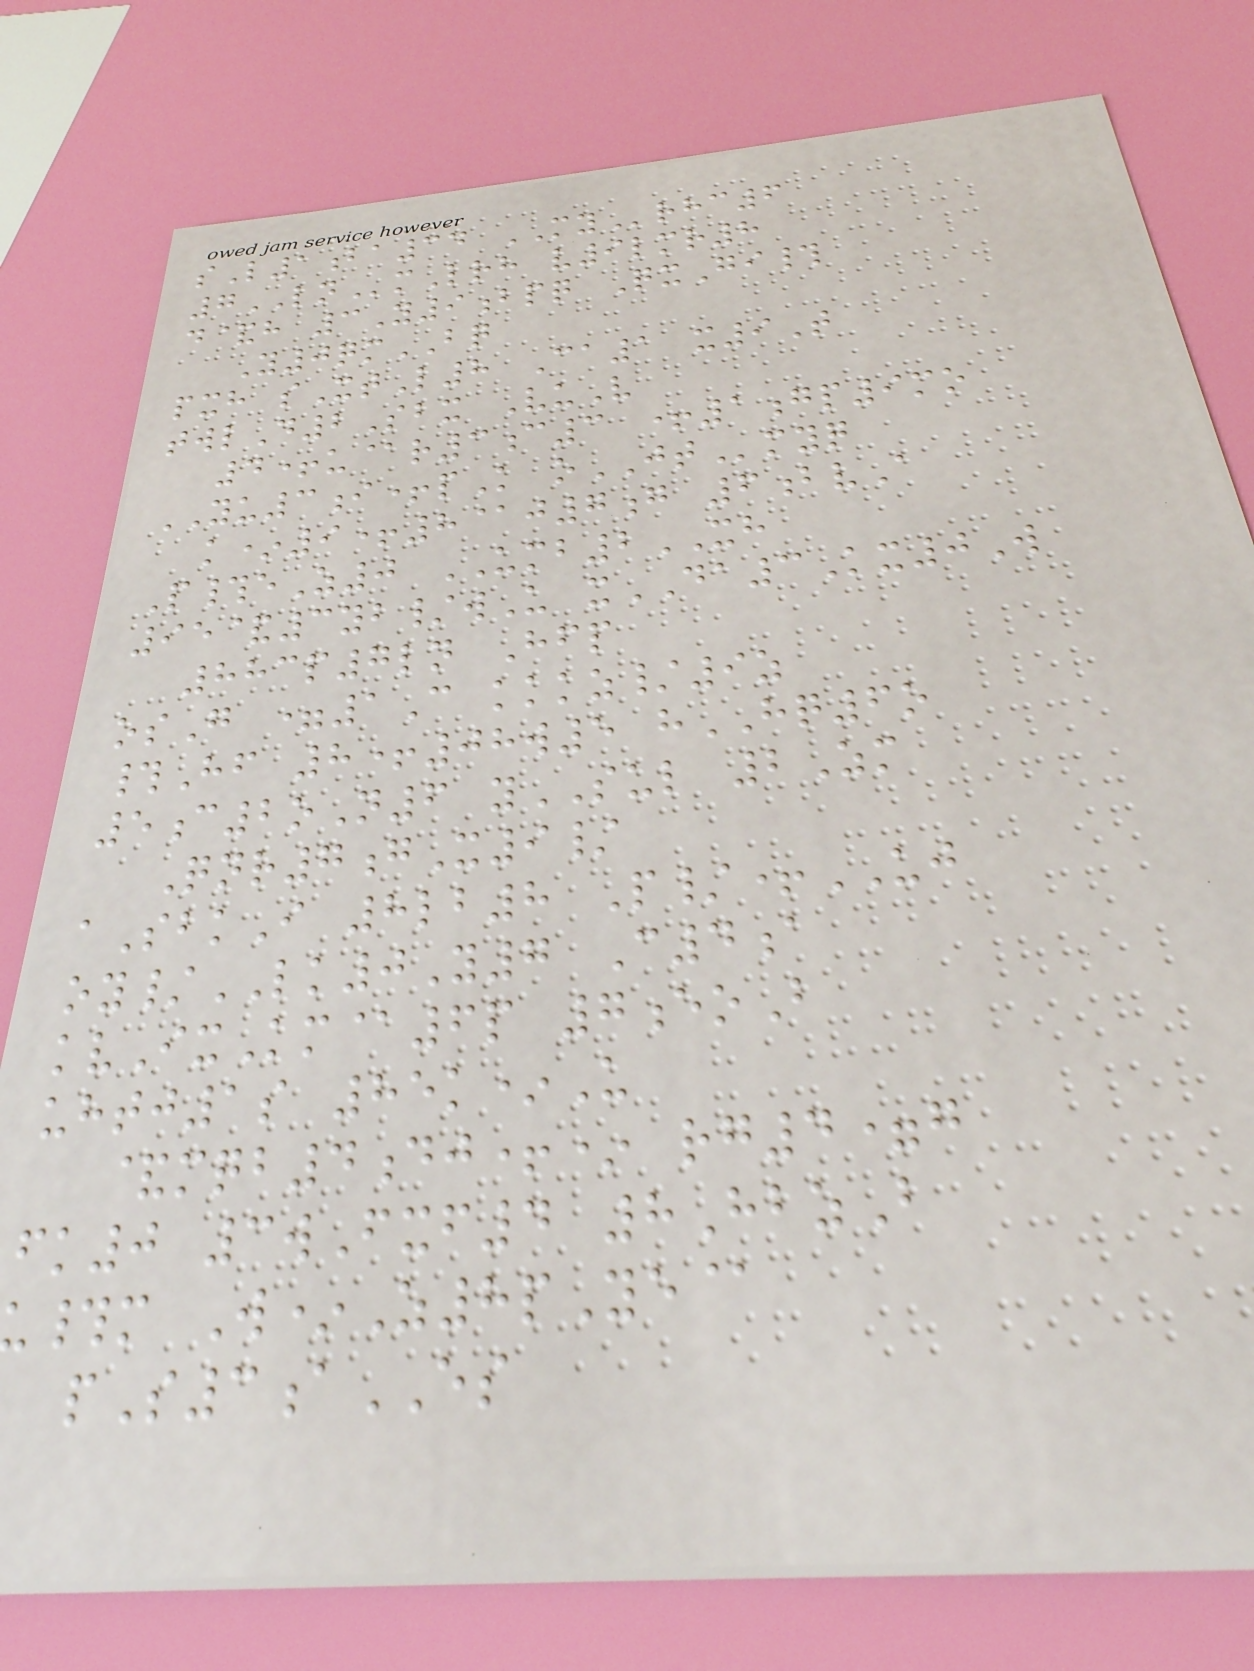sL1ba34 MYrhc6
7LNmLrh v9lmr8
d&h 3Y9bpq QxGi#
Y0qmBQ
pxh sXtL8 Ca1 x9T
twlD2Sbx VuV
4+u@r3c3 +1gp9mo
YU3i+pK oJTmyq
k*9+8@j7g 6bvA
P#eZ0 UMB2XH
95&3yb/wU xDA3Kx0W
883p7ln Hfp
osG =1C kkkz/9z
#Hf 8+08w5 hHQ6o
5c2oN6 ySUL 2Zm
Qnr7gX9/
aSbkI 8lb8 P/+UJ
oy/LK0Y7 C4a
kvIxKm@6p 7eoB
uhtj1s 85k*U
&mqb4dj+* rg4=g
fk0 3wFxf4 8HbzB
#m W*Z8pYe@
pS3aES
